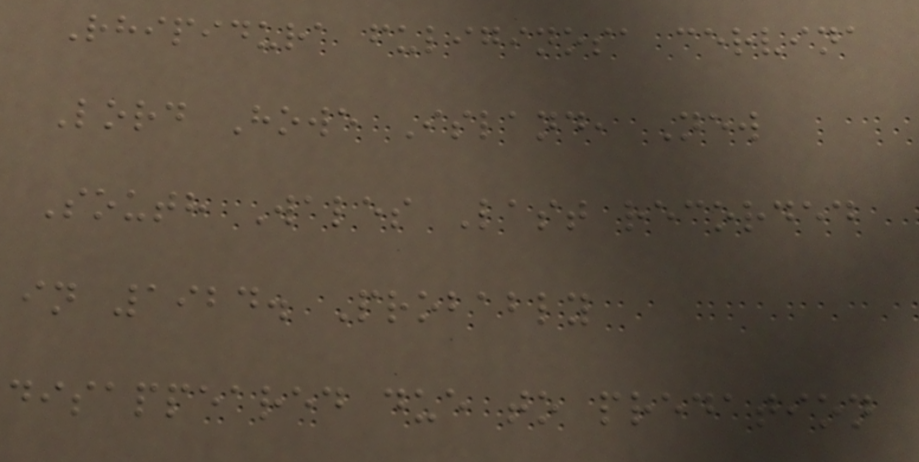Rhipidura fuliginosa cervina
Lord Howe Island, New
South Wales Last recorded
in 1924. Probably
disappeared due to predation
